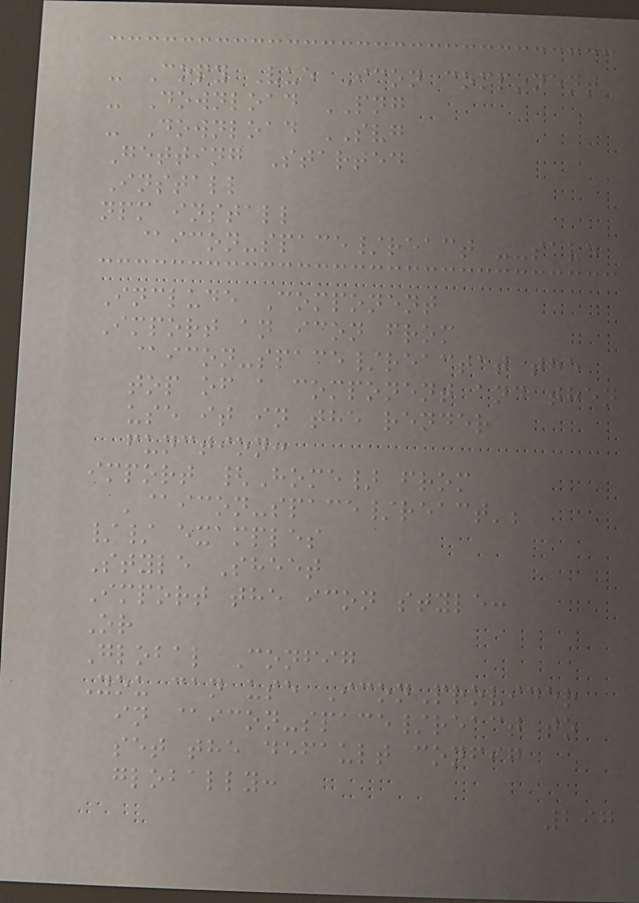- Copy Vue Icon component
- Download PNG
- Download SVG
Getting Started
Install
npm install
@icon-space/react --save
Include Component
Import an icon from
@icon-space/reactat the
top of a component and then
use it in the render
function:
import {Home} from
'@icon-space/react';
// examples
Style Sheet
Import the icon style:
Or
Global Config
You can use IconProvider
in @icon-space/react to
set the default config
globally:
297
